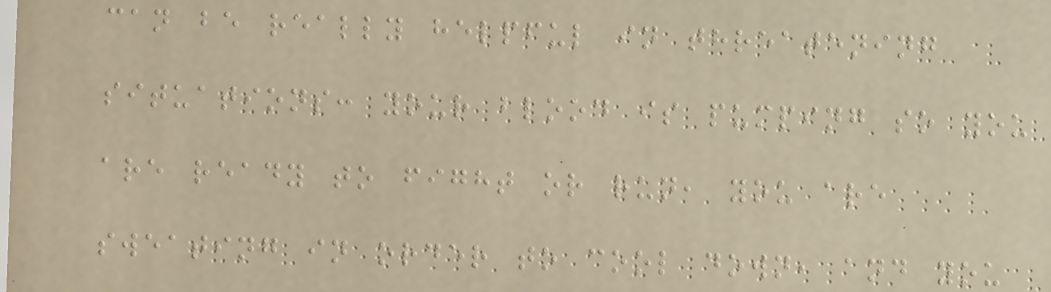can be really helpful in threatening
situations: your blood is pumping so you
are ready to fight or run, you are
sweating in order to cool down, and you
